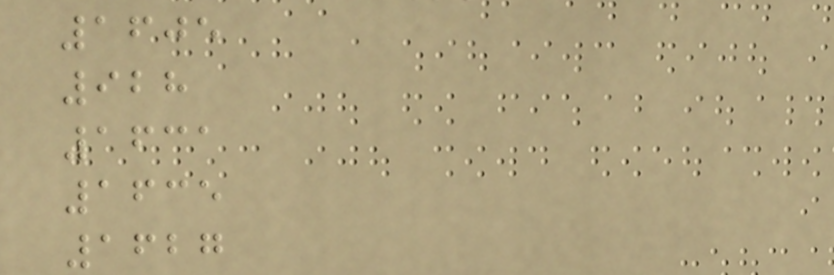1605
928
1631
1635
1627
